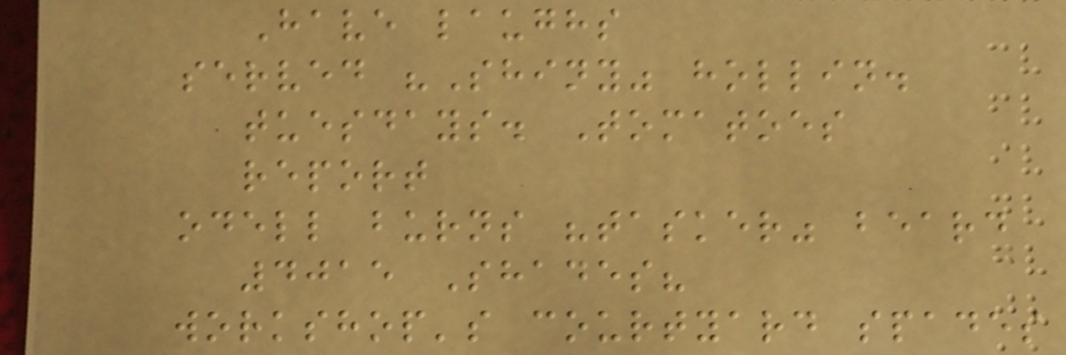Have laughs
served "Shiny" hollin.
tuesdays. Tomatoes
report
odell burns "tasker" beard
4015 Shades?
workshop's courtyard spades
